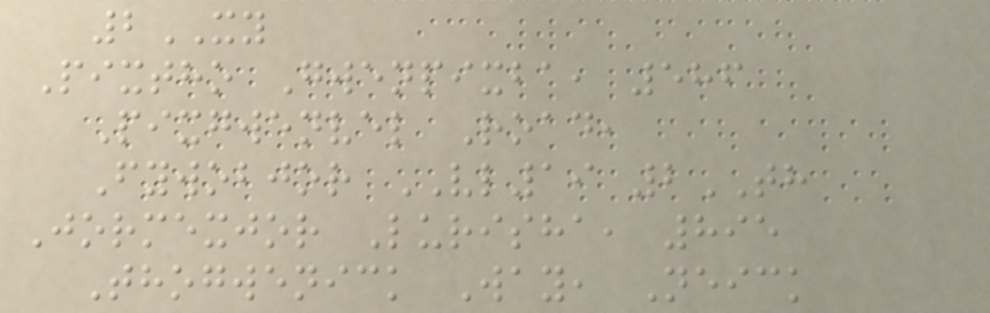2XY
Pixtho Gwenpixba, 586
Pixgwenvel Road,
Fywobjor VL19 2TH
Jormexjor Lurisha, 895
Thogwenick Way, Neick
